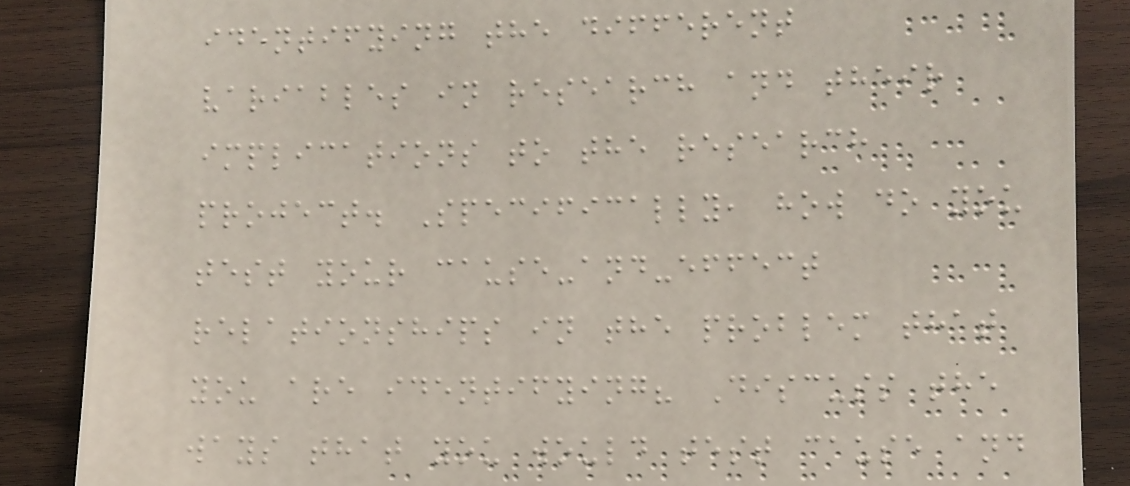identifying the different
variables in research and their
implications to the research
project. Specifically, how do you
test your cause-and-effect
relationships in the problem that
you are identifying? Discuss the
ways that you would test cause and
